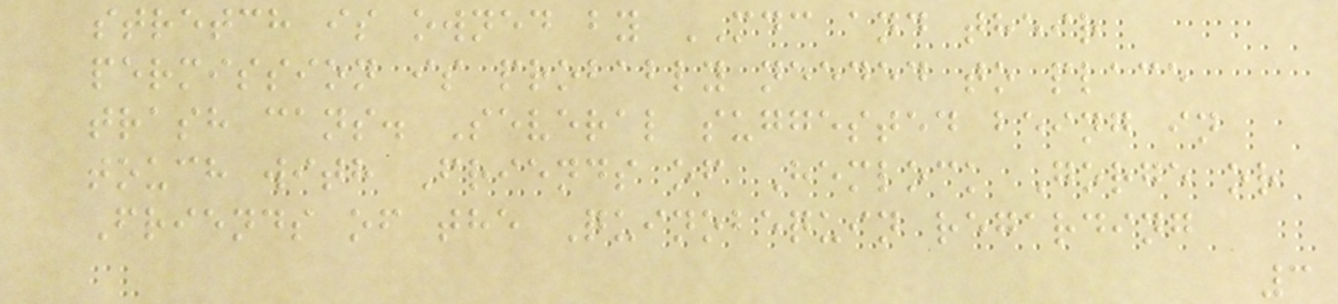stretch is owned by MDC and their
permission is probably needed to place
trash cans. Several suggested being in
touch with Friends of Hemlock Gorge or
Friends of the Quinobequin regarding
3
